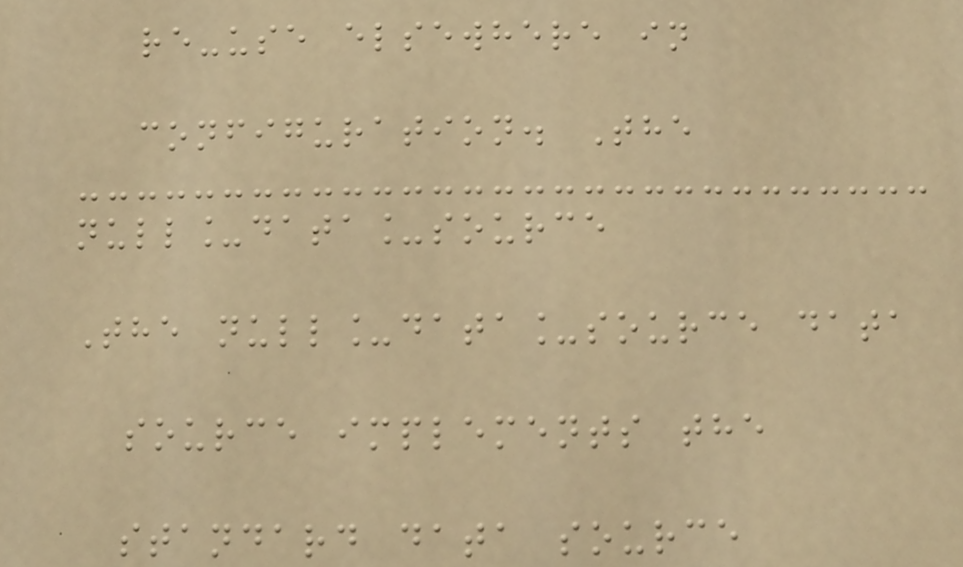re-use elsewhere in
configuration. The
null_data_source
The null_data_source data
source implements the
standard data source
